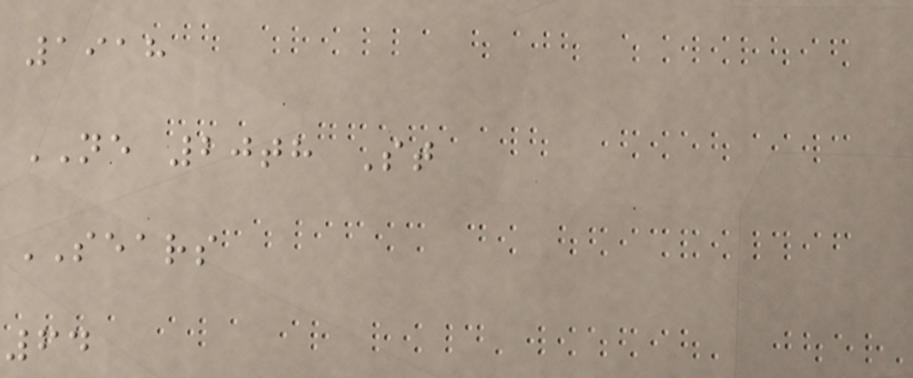1918
NE 20th St
SEARS
64
